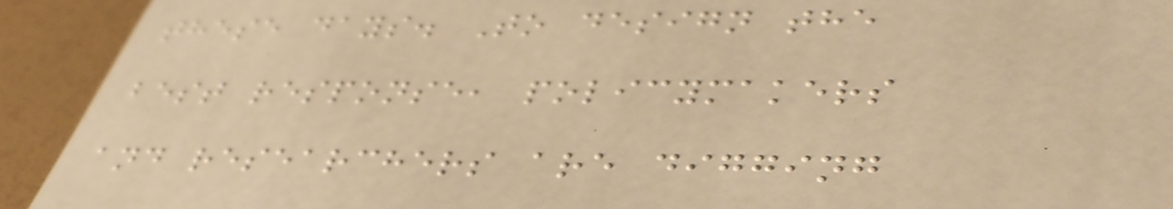these days. To design the
best response, policymakers
and researchers are digging
